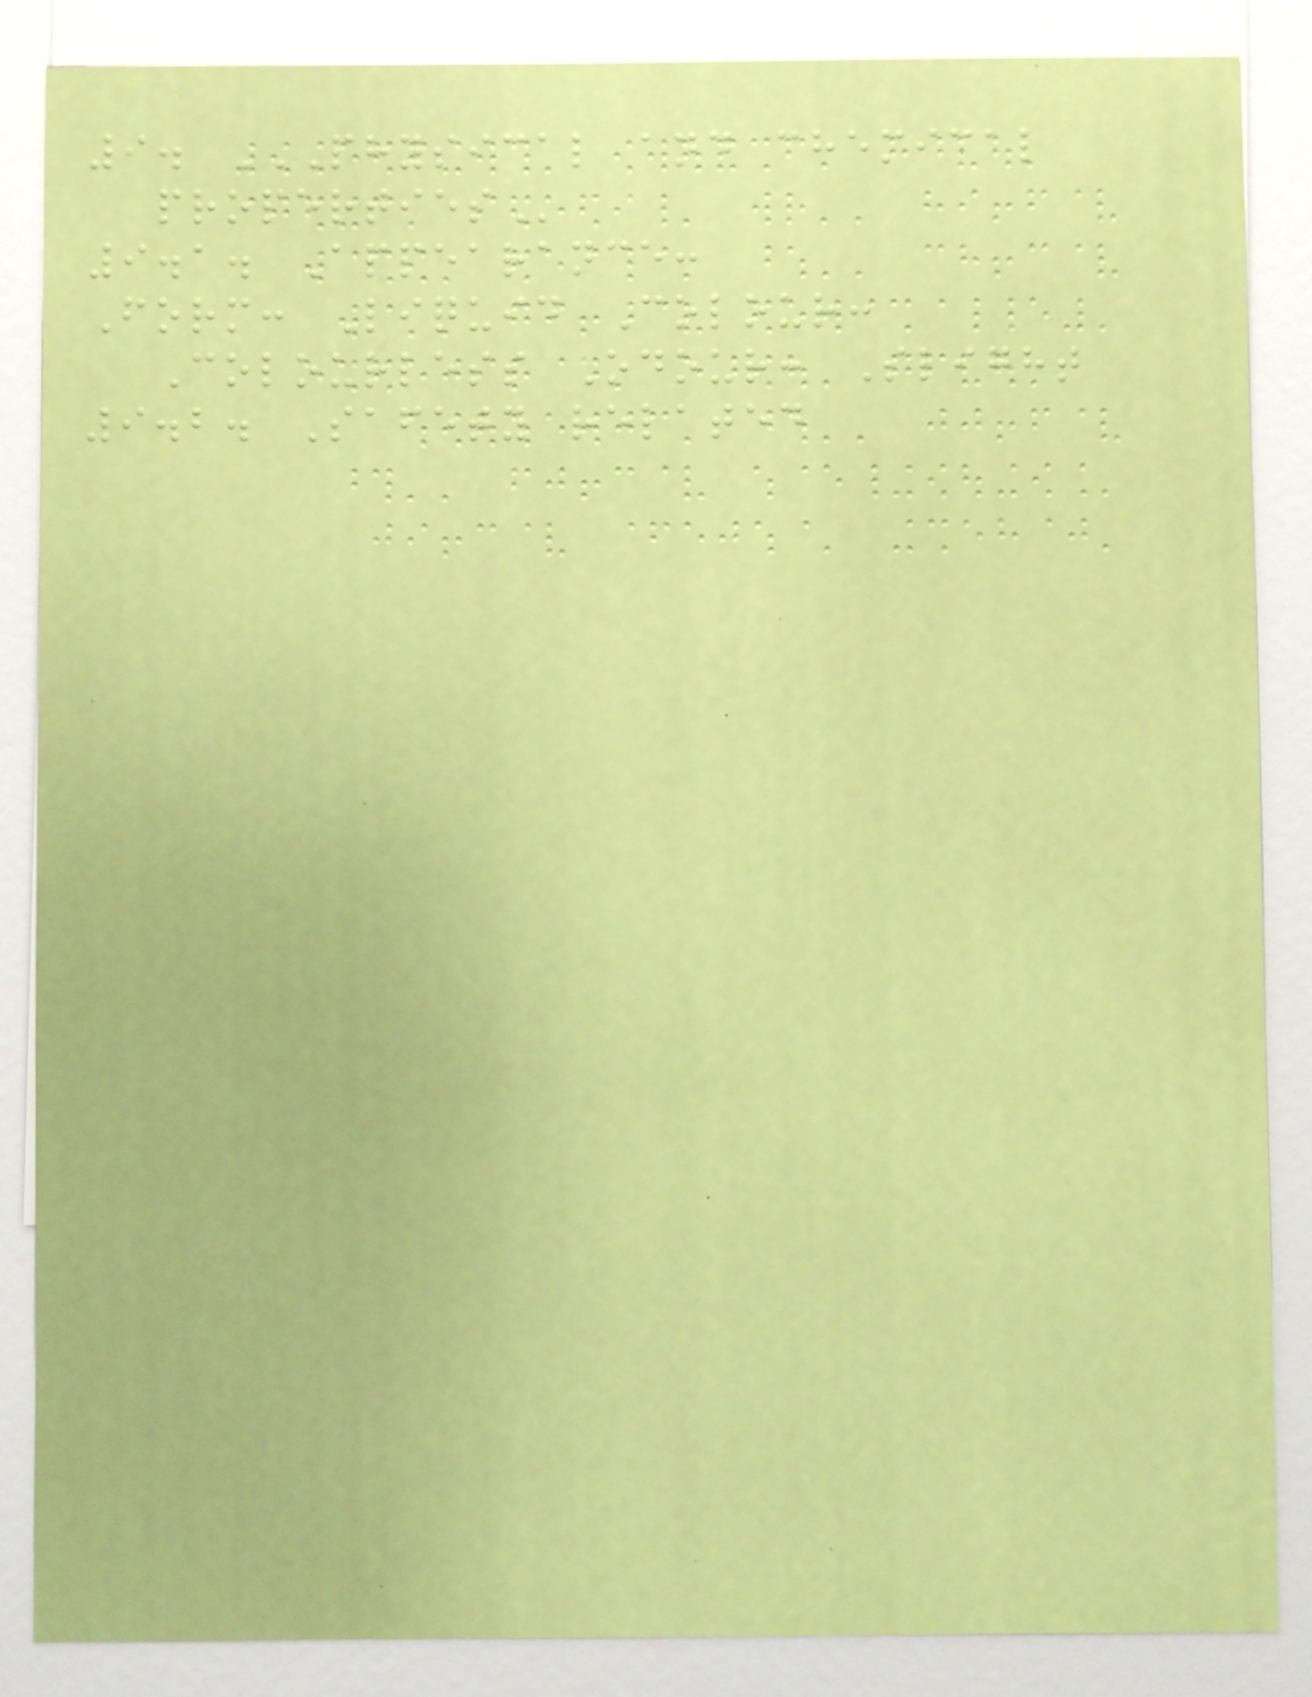9. PHYSICAL AND CHEMICAL
PROPERTIES
9.1. Appearance:
Form: Liquid Colour:
Colourless Odour: Slight
9.2. Safety related
